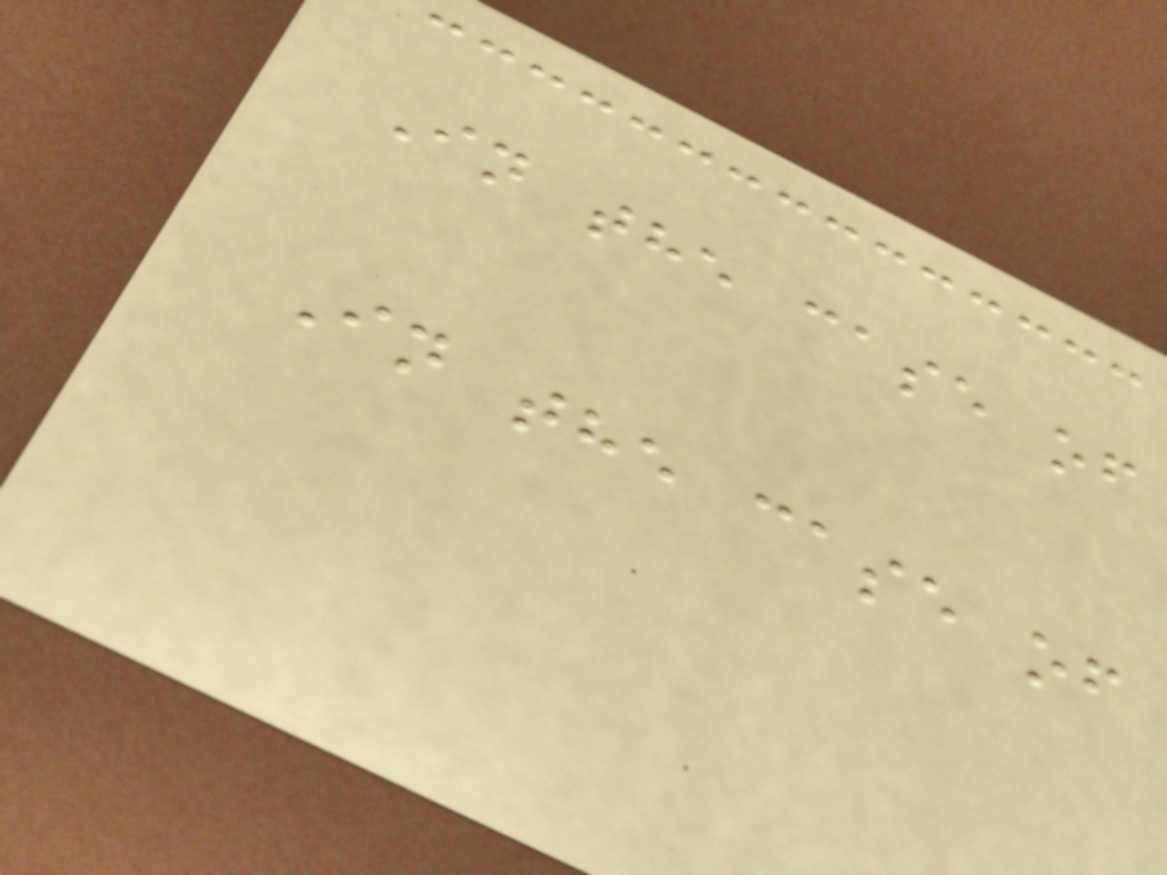In the case of
In the case of
